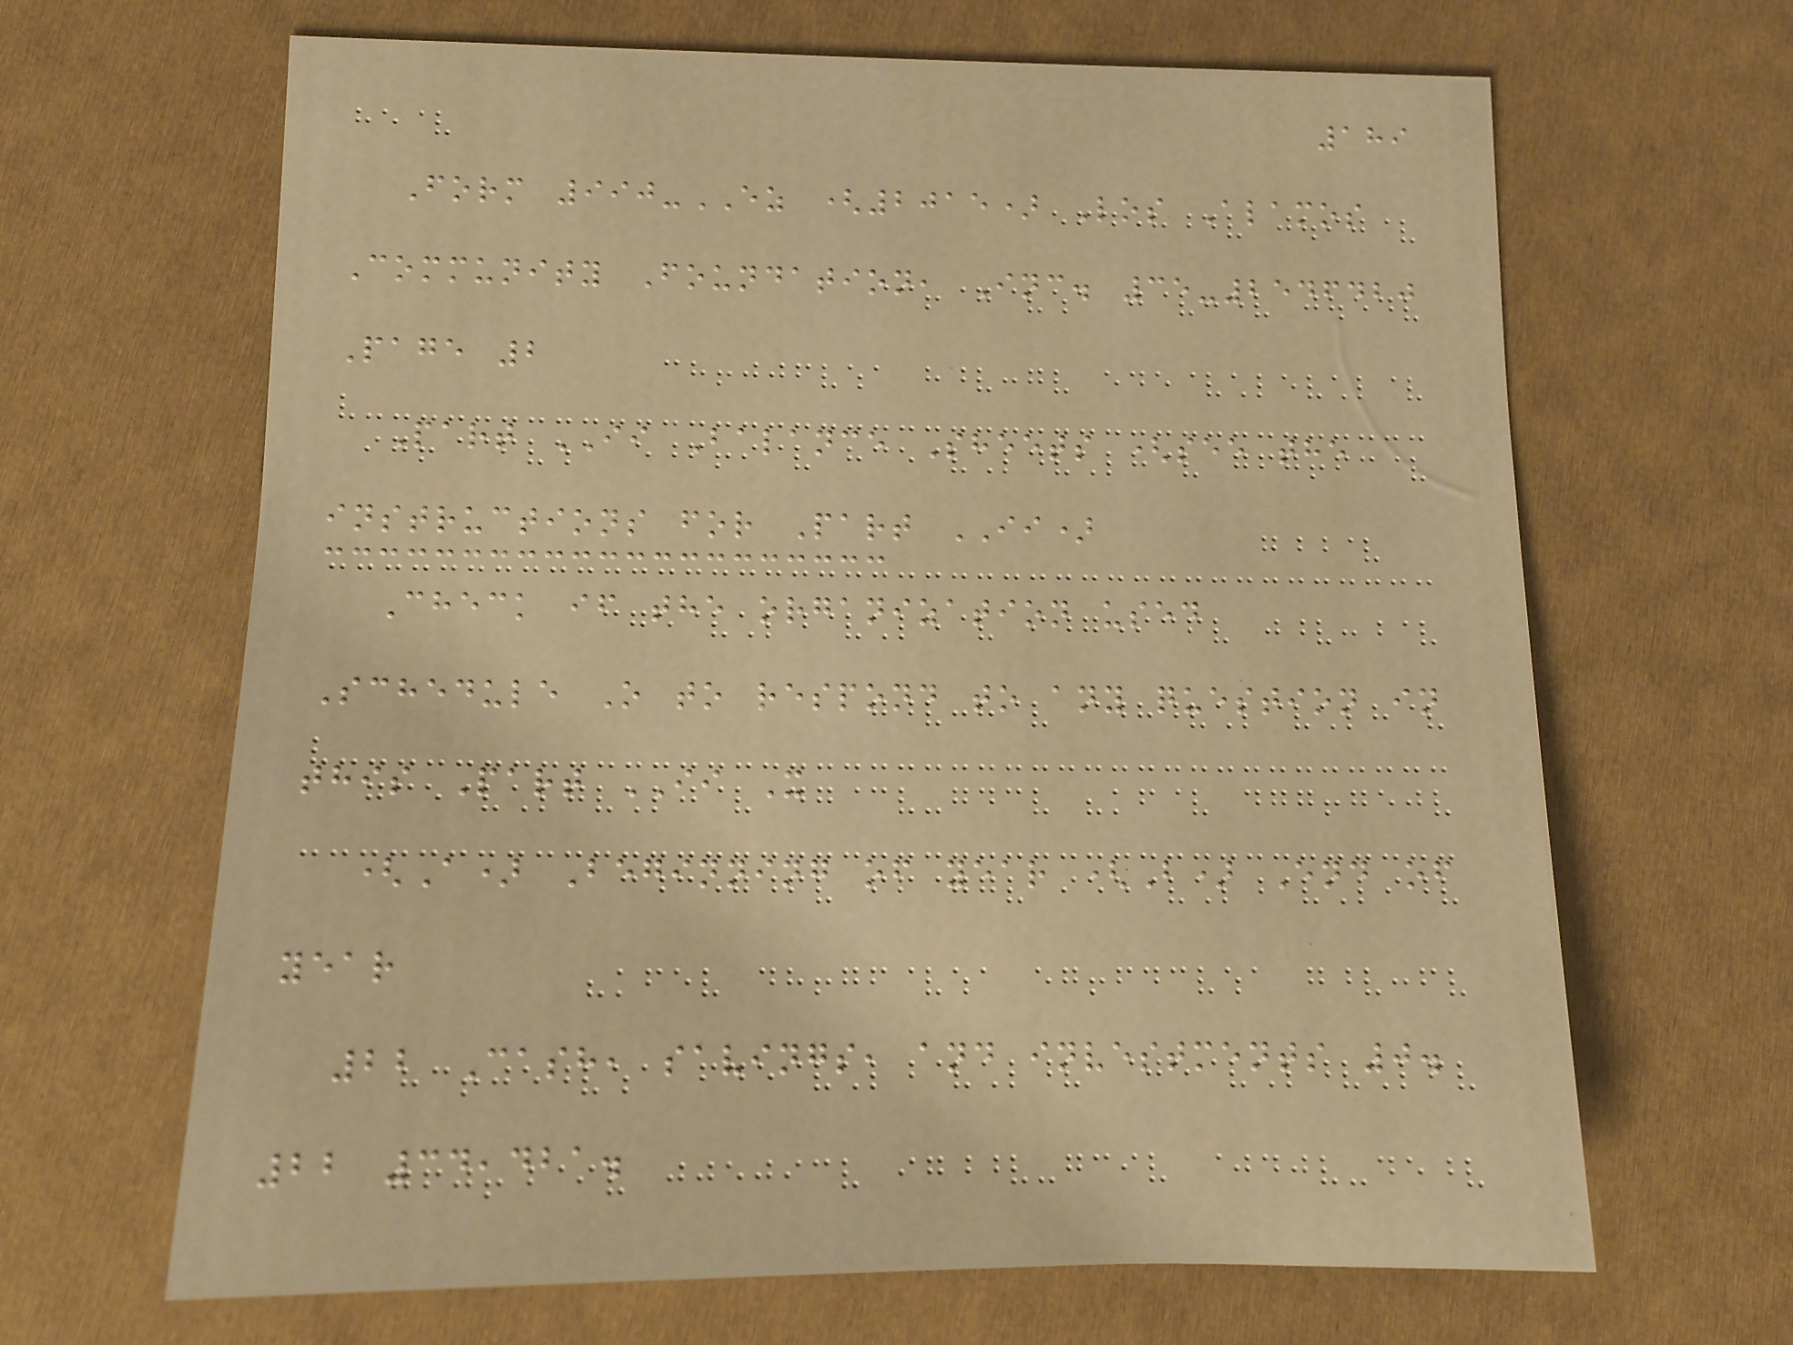189
Form 990-EZ (2015) Los Alamos
Community Foundation, Inc. 35-2546420
Page 2
Part II Balance Sheets (see the
instructions for Part II)
Check if the organization used
Schedule O to respond to any question in
this Part II X
(A) Beginning of year (B) End of
year
22 Cash, savings, and investments 0.
22 34,421.
